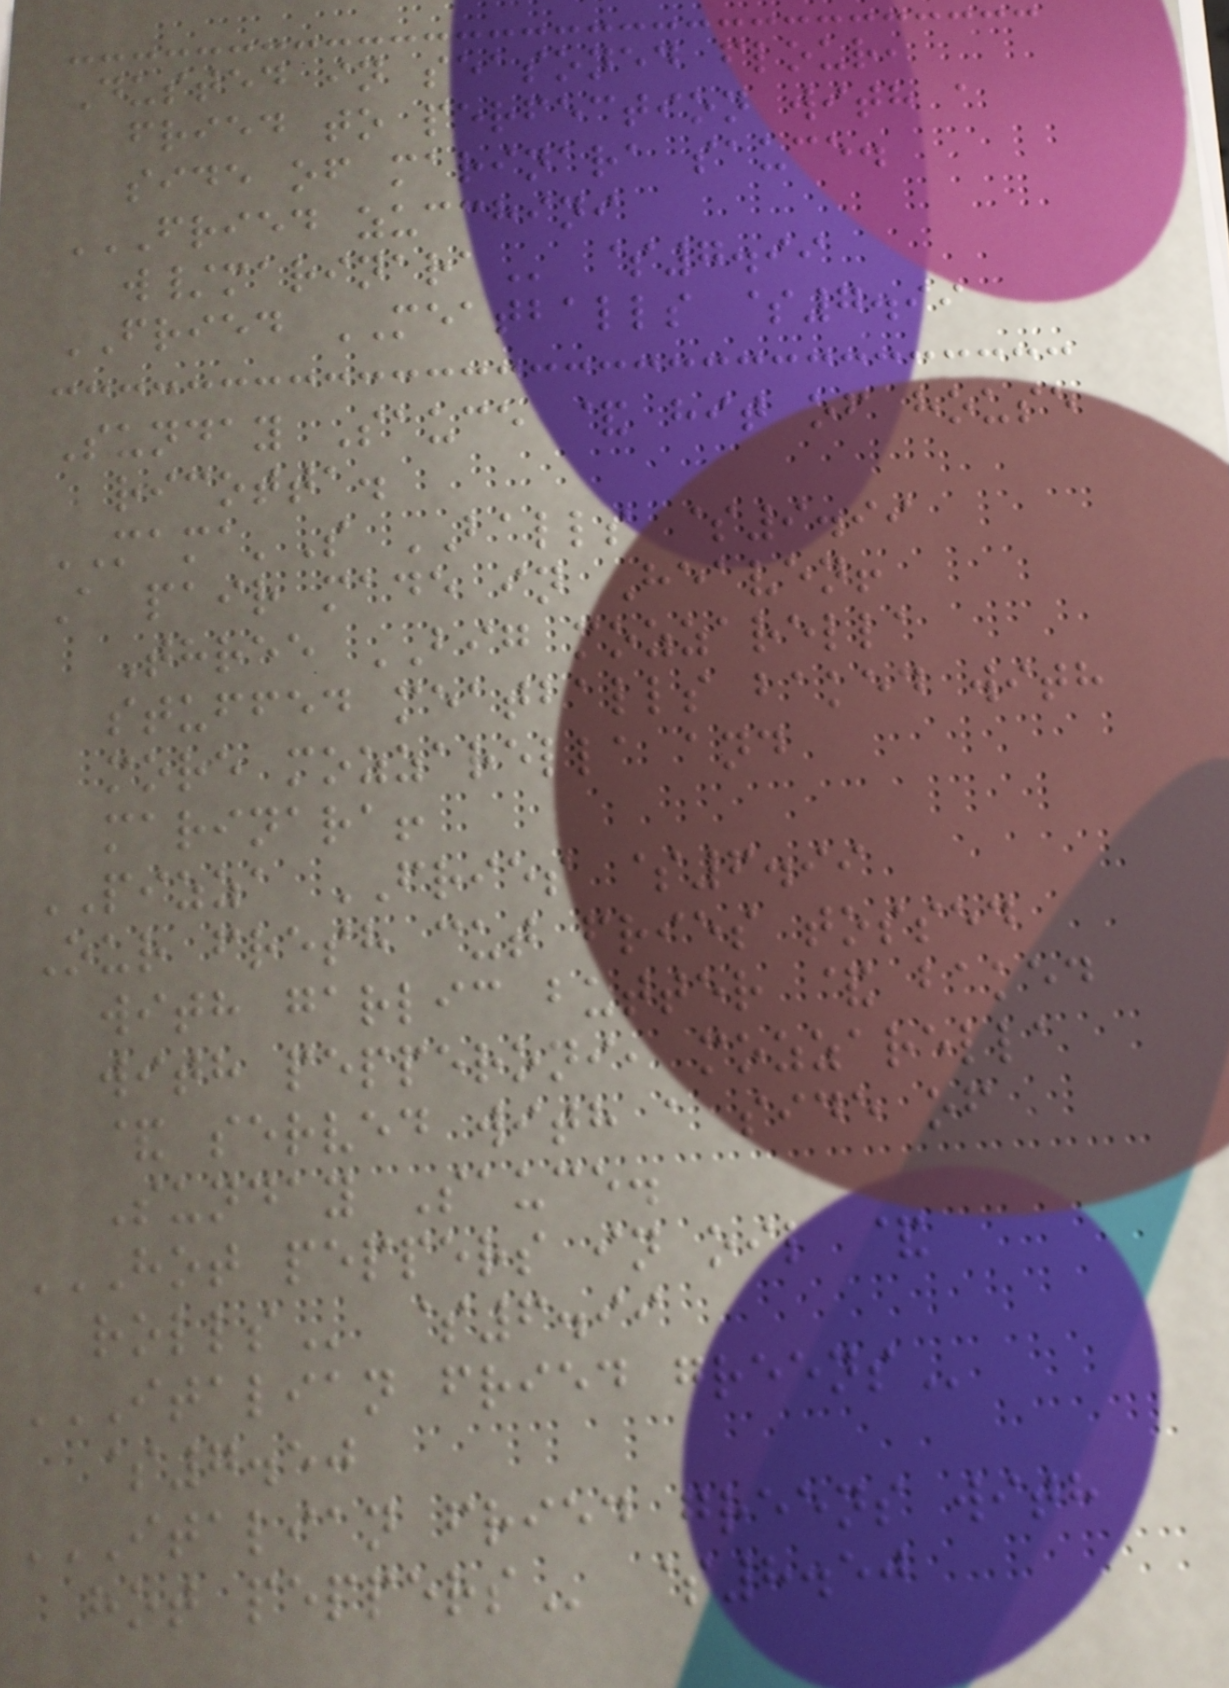Dusted in seasoned flour,
fried to perfection with a
side of marinara sauce.
FRIED ZUCCHINI
W/MARINARA $7.99
FRIED MEATBALLS $7.99
Sunday Sauce & hit of house
ricotta.
MAMA'S BALLS $9.99
A pair made in Heaven!
Three BIG mozzarella
stuffed meatballs baked with
more mozzarella and
marinara!
PIZZA FRIES $6.99
Our fresh cut fries tossed
with garlic butter & baked
with pepperoni, mozzarella
& served with a side of
Sunday Sauce.
HOT PEPPERS IN OIL &
ROLLS $6.99
ITALIAN FRIED GREENS
$7.50
ITALIAN FRIED GREENS WITH
HOT PEPPERS $8.50
